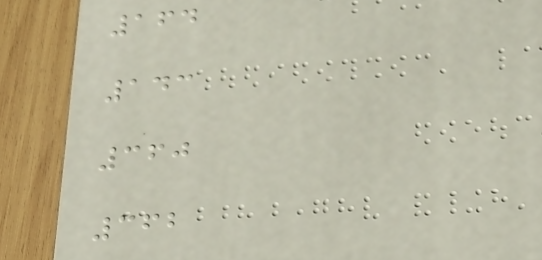164
143
360
362
